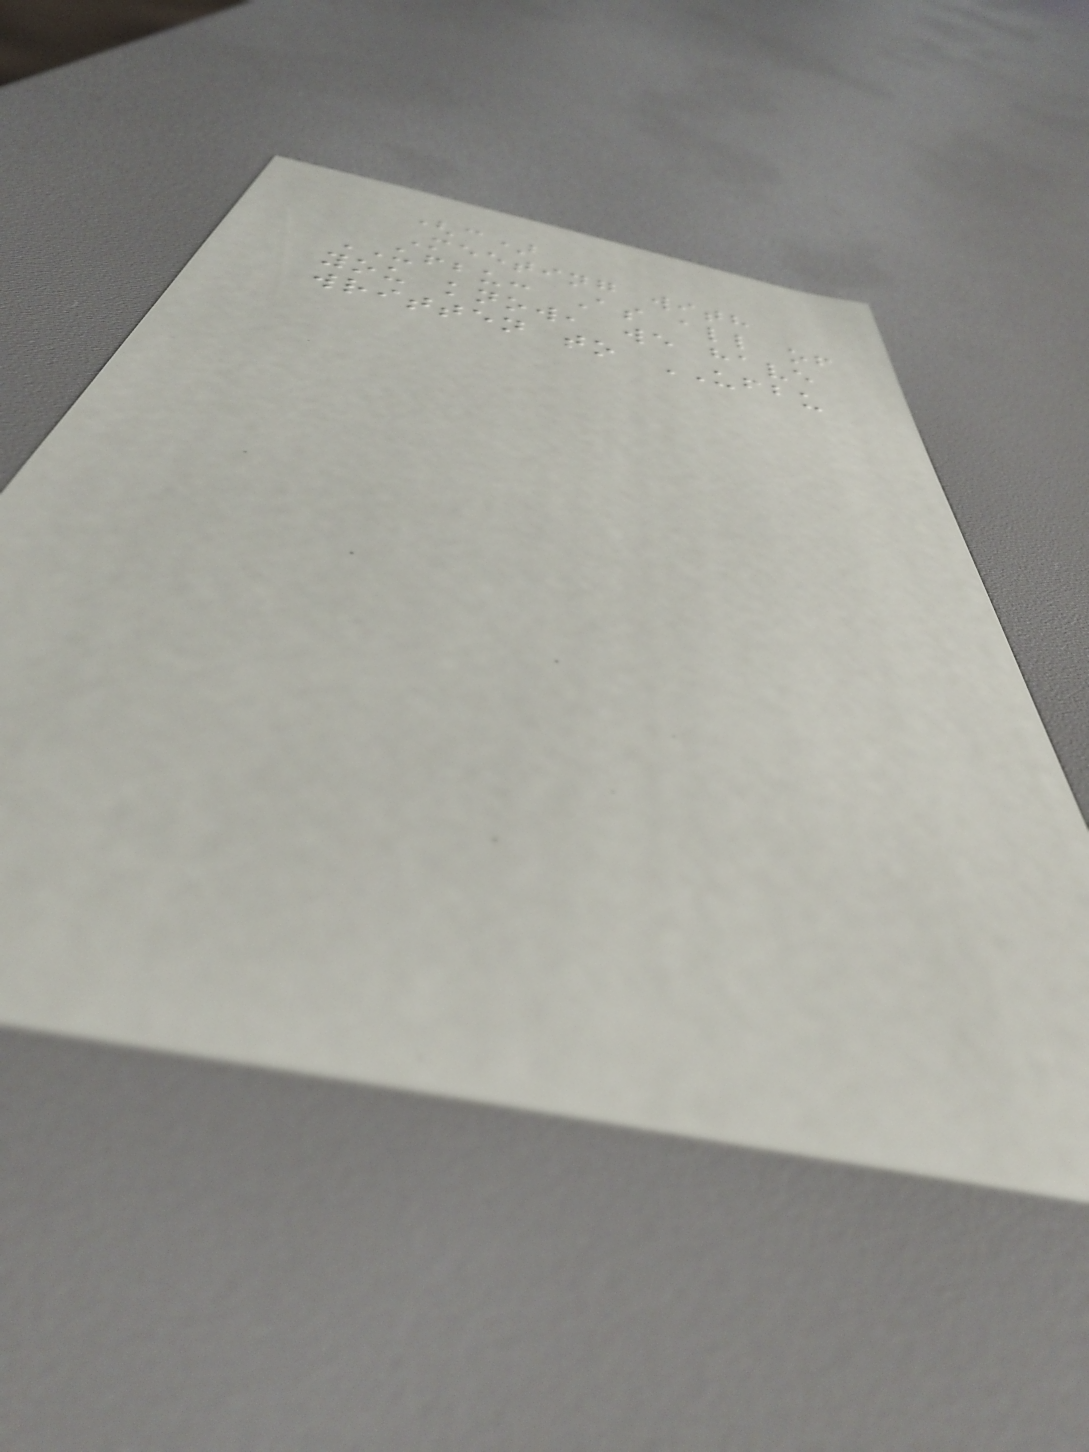(c)
Meeting with
UFBU: As all of
you know, we have
written to UFBU
